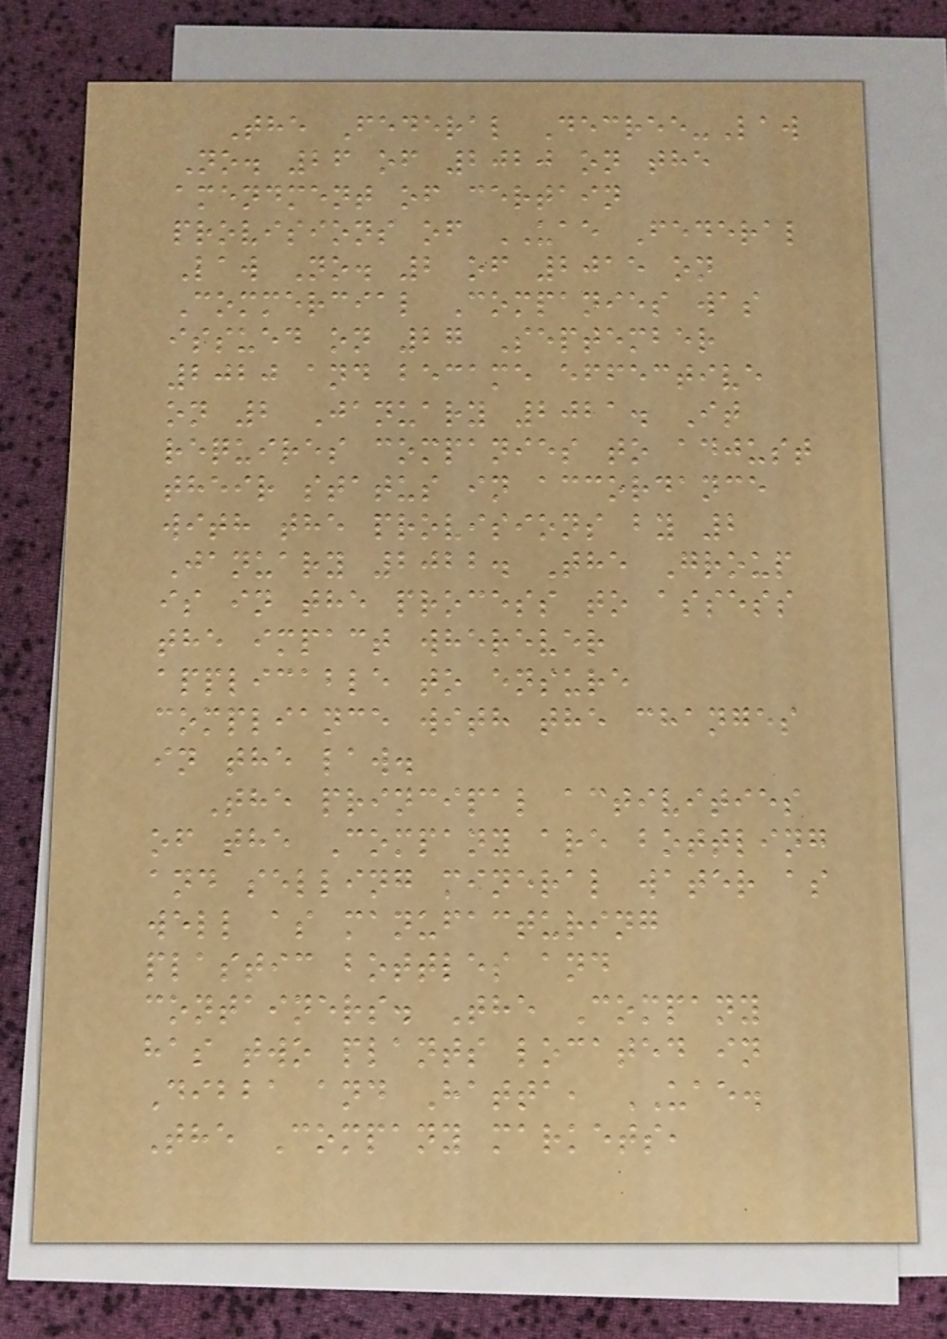The Federal Decree-Law
No. 26 of 2020 on the
amendment of certain
provisions of UAE Federal
Law No. 2 of 2015 on
Commercial Companies was
issued on 27 September
2020 and became effective
on 2 January 2021. It
requires companies to adjust
their status in accordance
with the provisions by 2
January 2022. The Group
is in the process to assess
the impact wherever
applicable to ensure
compliance with the changes
in the law.
The principal activities
of the Company are bottling
and selling mineral water as
well as manufacturing
plastic bottles and
containers. The Company
has two plants located in
Dibba and Hatta, UAE.
The Company markets,
